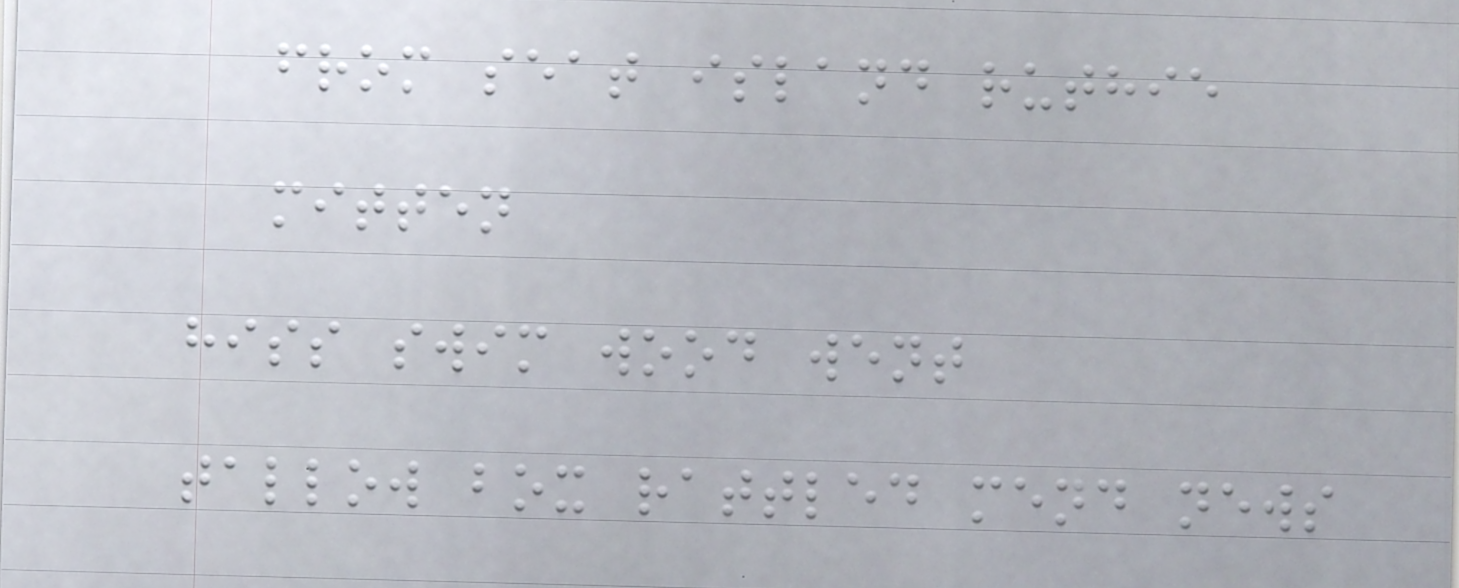from seat island ruthie
mitten
hiss swim wood went
tallow box rattled mend news
